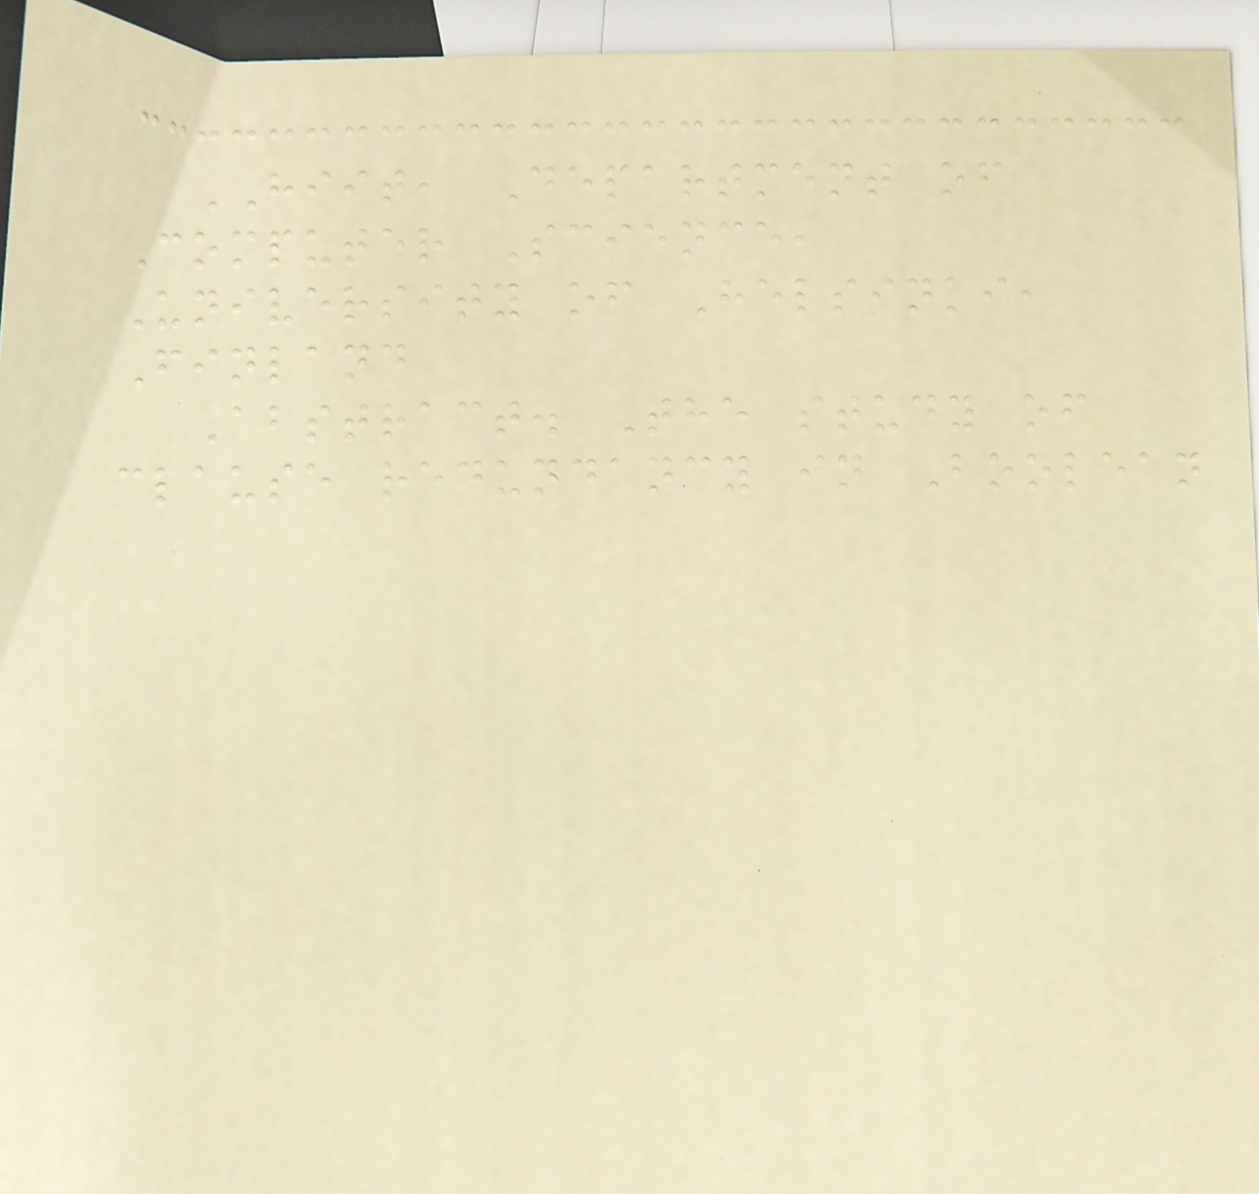HIIT, Department of
Computer Science,
University of Helsinki,
Finland
Abstract. The study of
clause redundancy in Boolean
